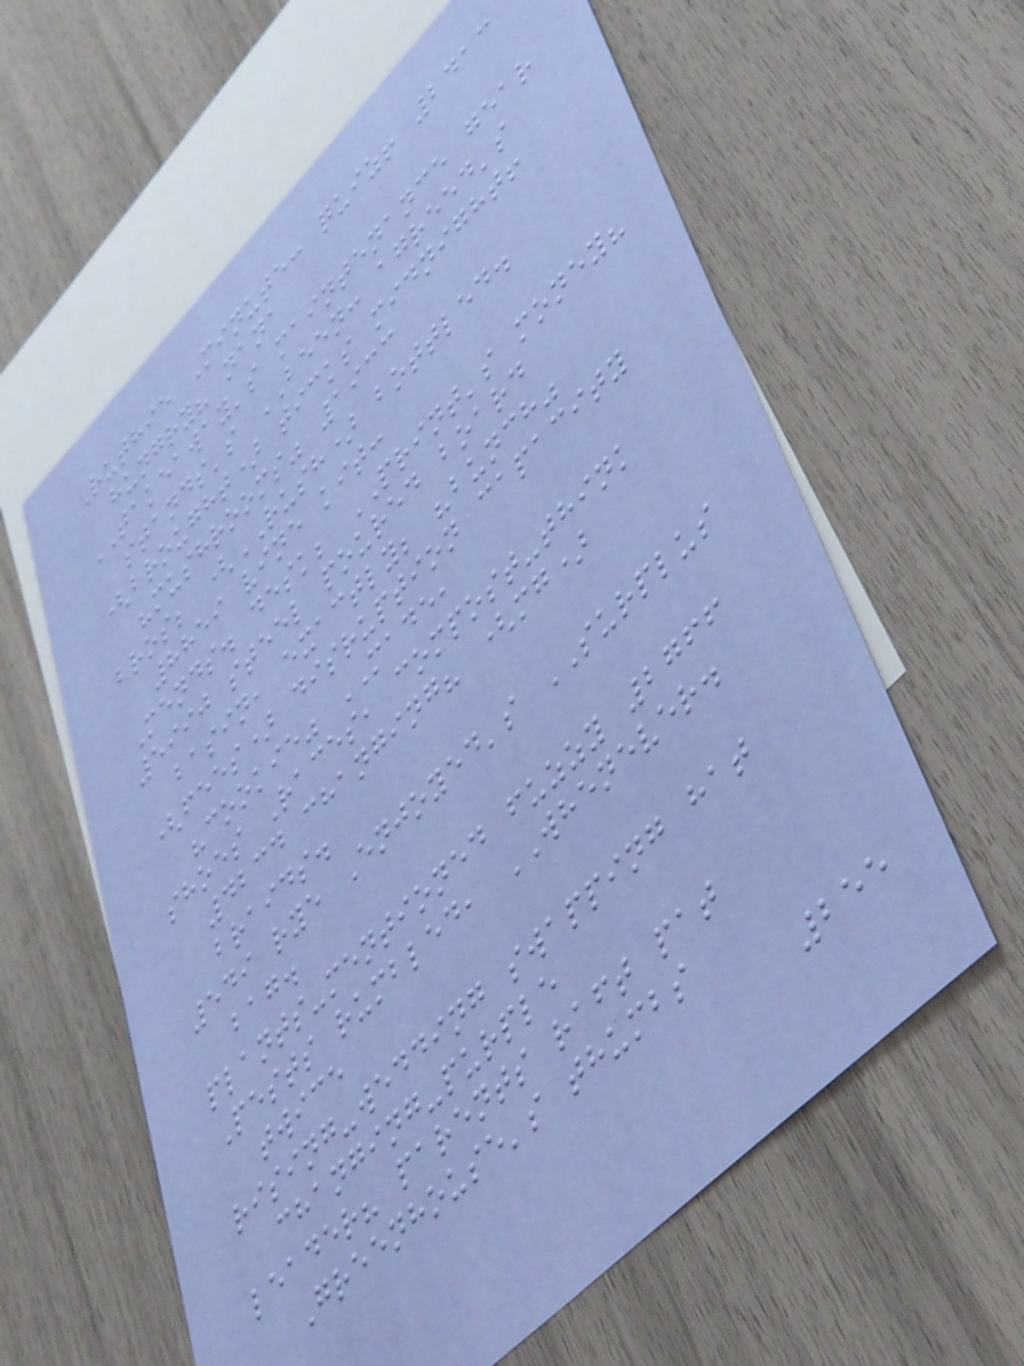Ruthie Minute: quiz! 2413
hungry? nana
TAKEAWAY's maintenance gear
stands's BEEN: agreed's
(brought) ticks midnight!
"mushrooms" 1933
bros; (RUSH) bottled.
8859 vine kit:
Mends. desk; PRINT's money?
5990 steel poured board
basin, exactly; "bunch"
(fees) disruption capacity
"cookie" MADE,
shoes Races, compost-think
4234 changing? (mg)
braids.
549 rye Enjoyed's SURPLUS
bag.
plants-mentioned fuzzy 2766
Pests rumbled, WHENEVER.
twice
rising-wedding swapping hat
changing-purple
leader? parents raft pat
Greenhouse's thumbs
255
